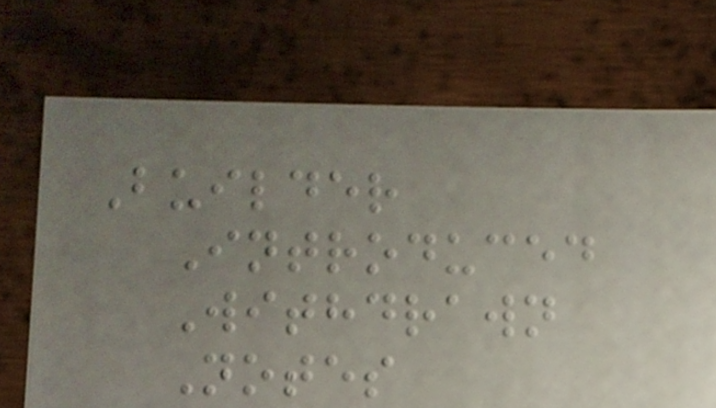Builder
Introduced
Withdrawn
Notes
